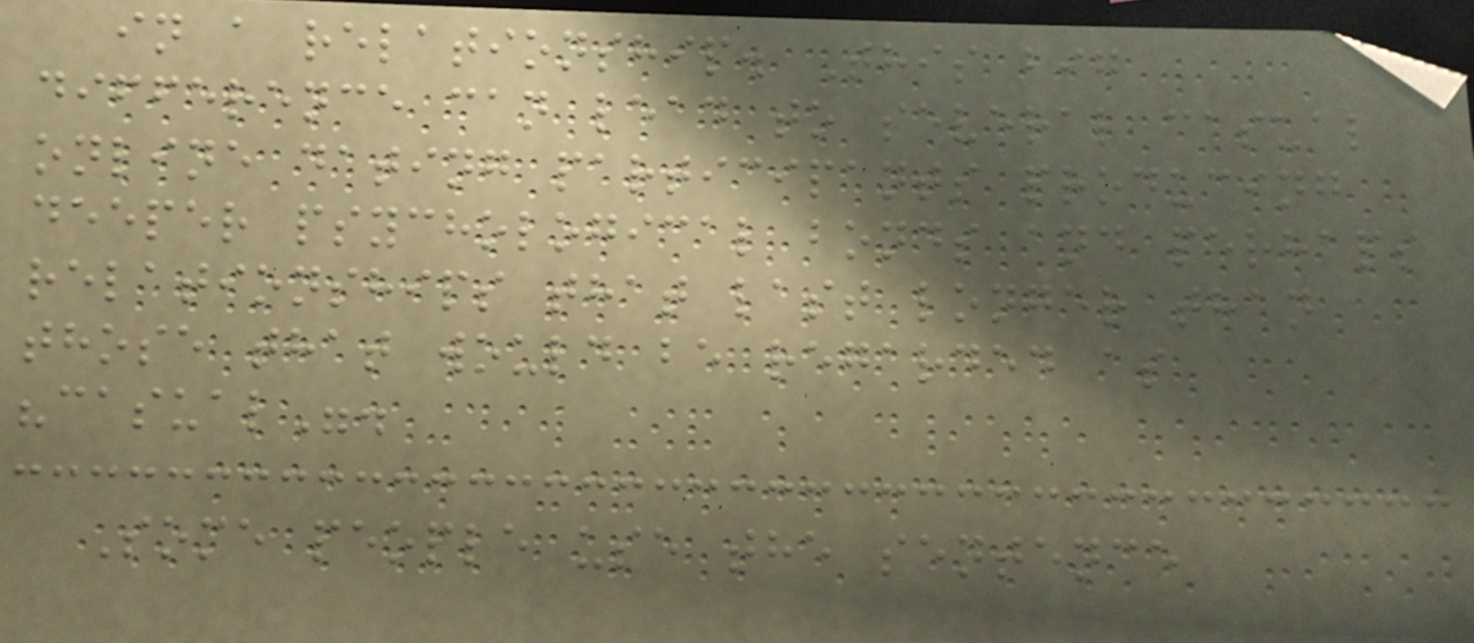in a relationship. This big
difference can lead to several casual
online dating participants producing
deeper psychological bonds and perhaps
relationships that last longer than
those that would be regarded as
"casual".
Some people use the sentence
